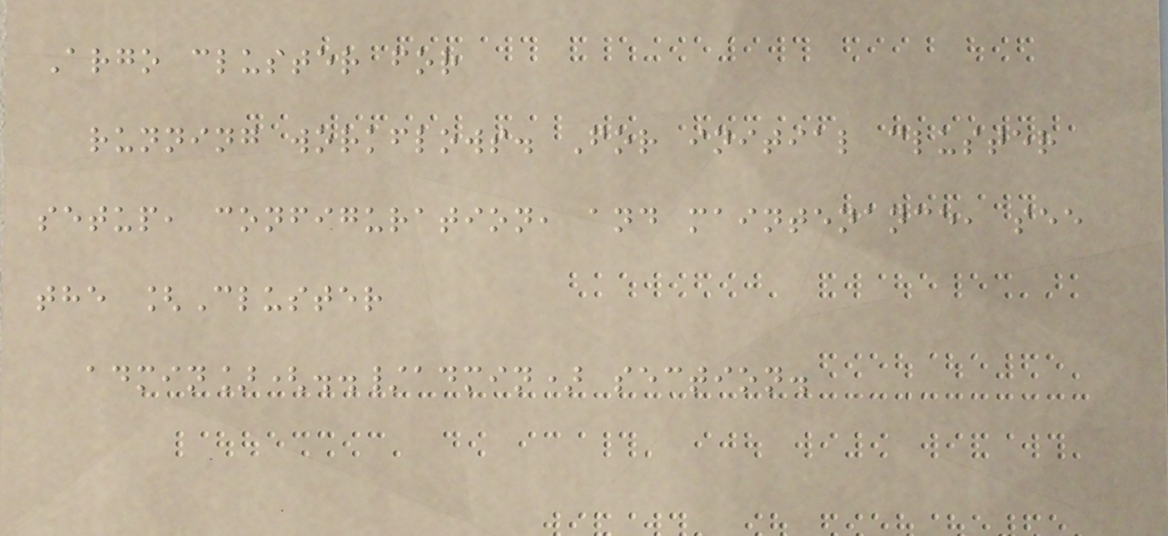Argo cluster for
running workflows. For initial cluster
setup, configuration, and maintenance, see
the [Cluster
admin](../admin) section.
